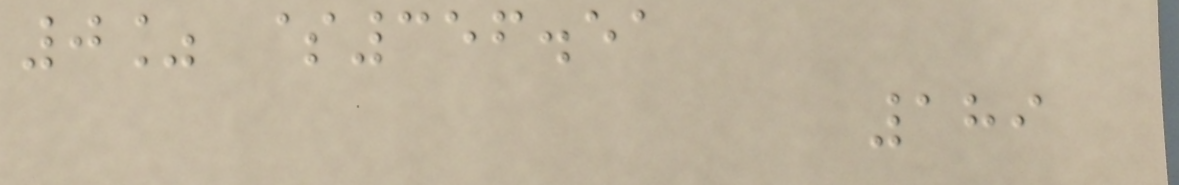0% $356.51
189
